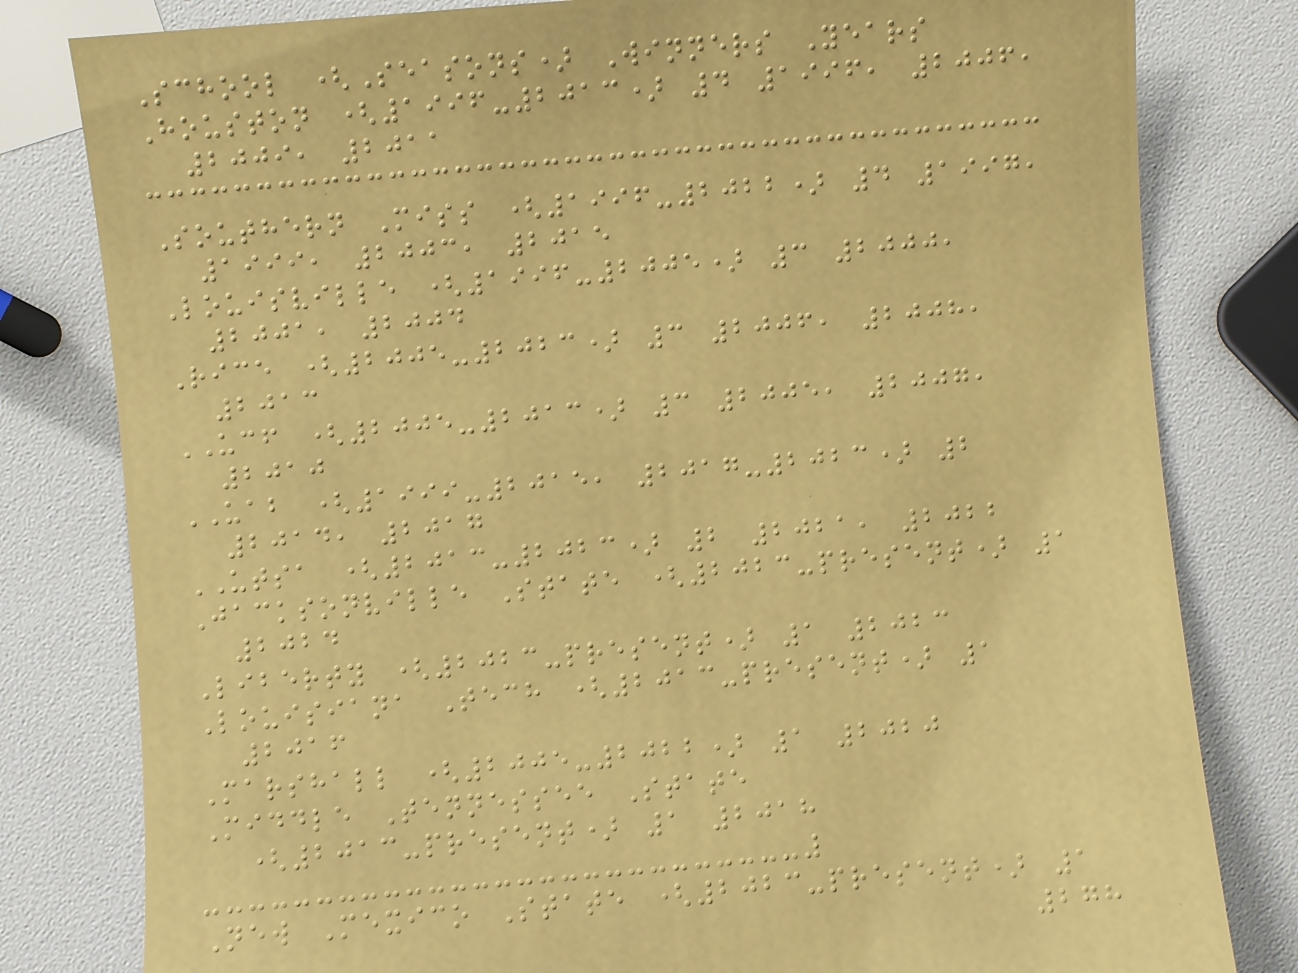School (Seasons) Winners Years
Houston (1996-2013) 4 1996, 2006,
2009, 2011
Southern Miss (1996-2022) 4 1997,
1999, 2003, 2015
Louisville (1996-2005) 3 2000,
2001, 2004
Rice (2005-2023) 3 2006, 2008,
2013
UCF (2005-2013) 3 2005, 2007,
2010
UAB (1999-2015, 2017-2023) 2
2014, 2017
UTSA (2013-2023) 2 2021, 2022
Jacksonville State (2023-present) 1
2024
Liberty (2023-present) 1 2023
Louisiana Tech (2013-present) 1
2016
Marshall (2005-2022) 1 2020
Middle Tennessee State
(2013-present) 1 2018
New Mexico State (2023-present) 1
278
